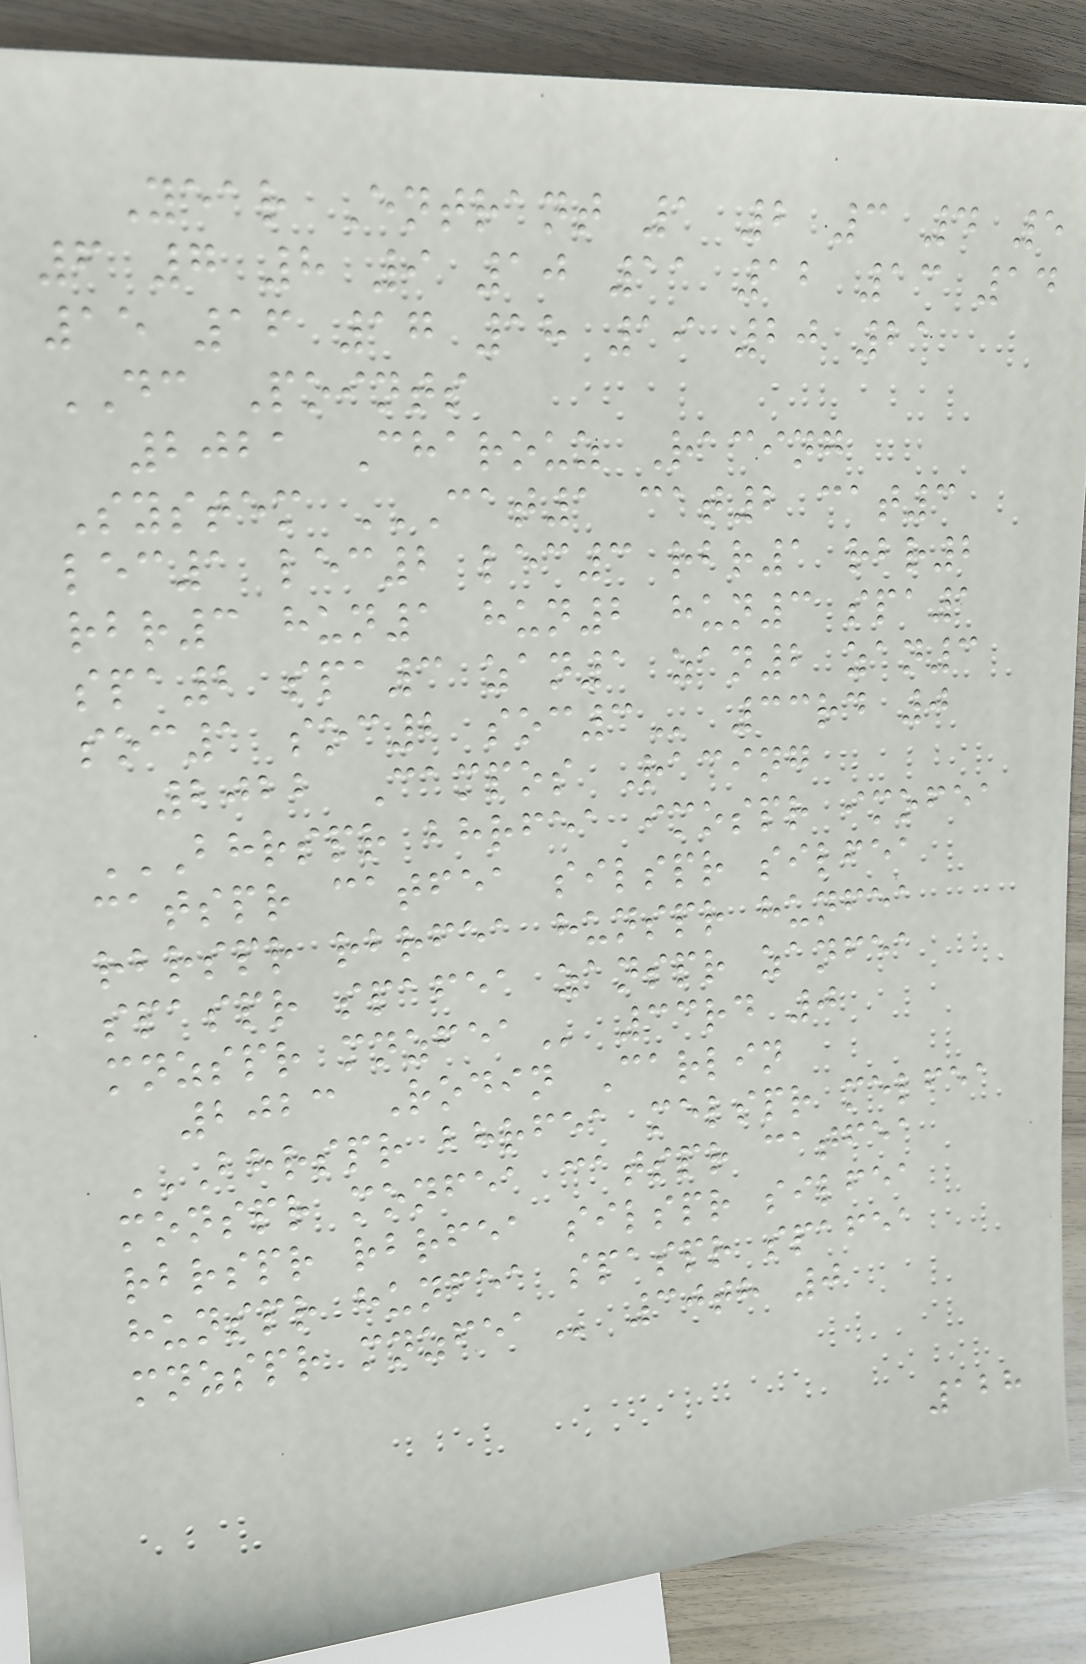Year Entrant 1 2 3 4 5
6 7 8 9 10 11 12 13 14
15 16 17 18 19 20 21
DC Points
2021 Charouz Racing
System CAT1 CAT2 CAT3
LEC1 LEC2 LEC3 RBR1 RBR2
RBR3 HUN1 HUN2 HUN3 SPA1
SPA2 SPA3 ZAN1 ZAN2 ZAN3
SOC1 SOC2 SOC3 33rd 0
2022 Campos Racing
BHRSPR BHRFEA IMOSPR IMOFEA
CATSPR CATFEA SILSPR SILFEA
RBRSPR RBRFEA HUNSPR HUNFEA
SPASPR SPAFEA ZANSPR ZANFEA
MNZSPR MNZFEA 33rd 0
2023 Rodin Carlin
BHRSPR BHRFEA MELSPR MELFEA
MONSPR MONFEA CATSPR CATFEA
RBRSPR RBRFEA SILSPR SILFEA
HUNSPR HUNFEA SPASPR SPAFEA
MNZSPR MNZFEA 30th 0
128
